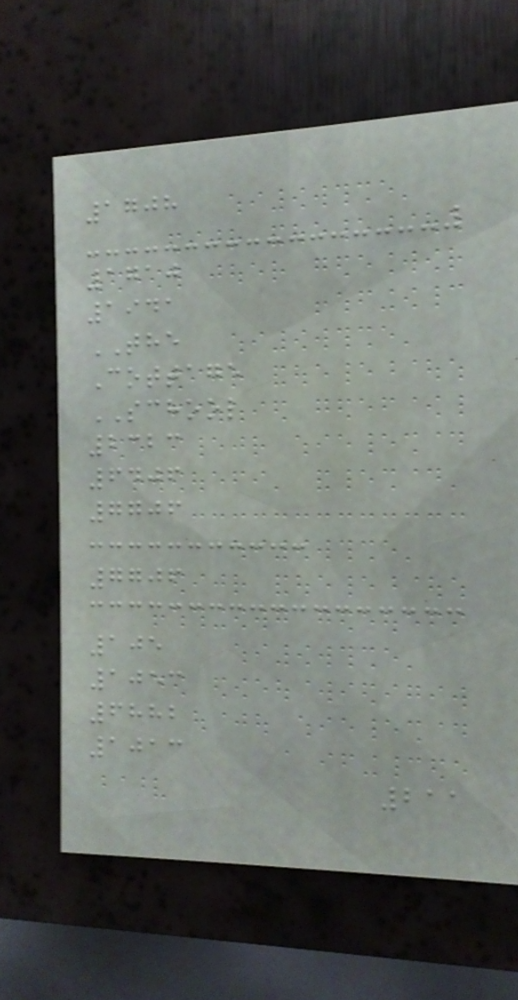1708
1710
1941
THE
Cottage
SCHOOL
2323
6406
7706
7706
105
1053
6882
1013
211
